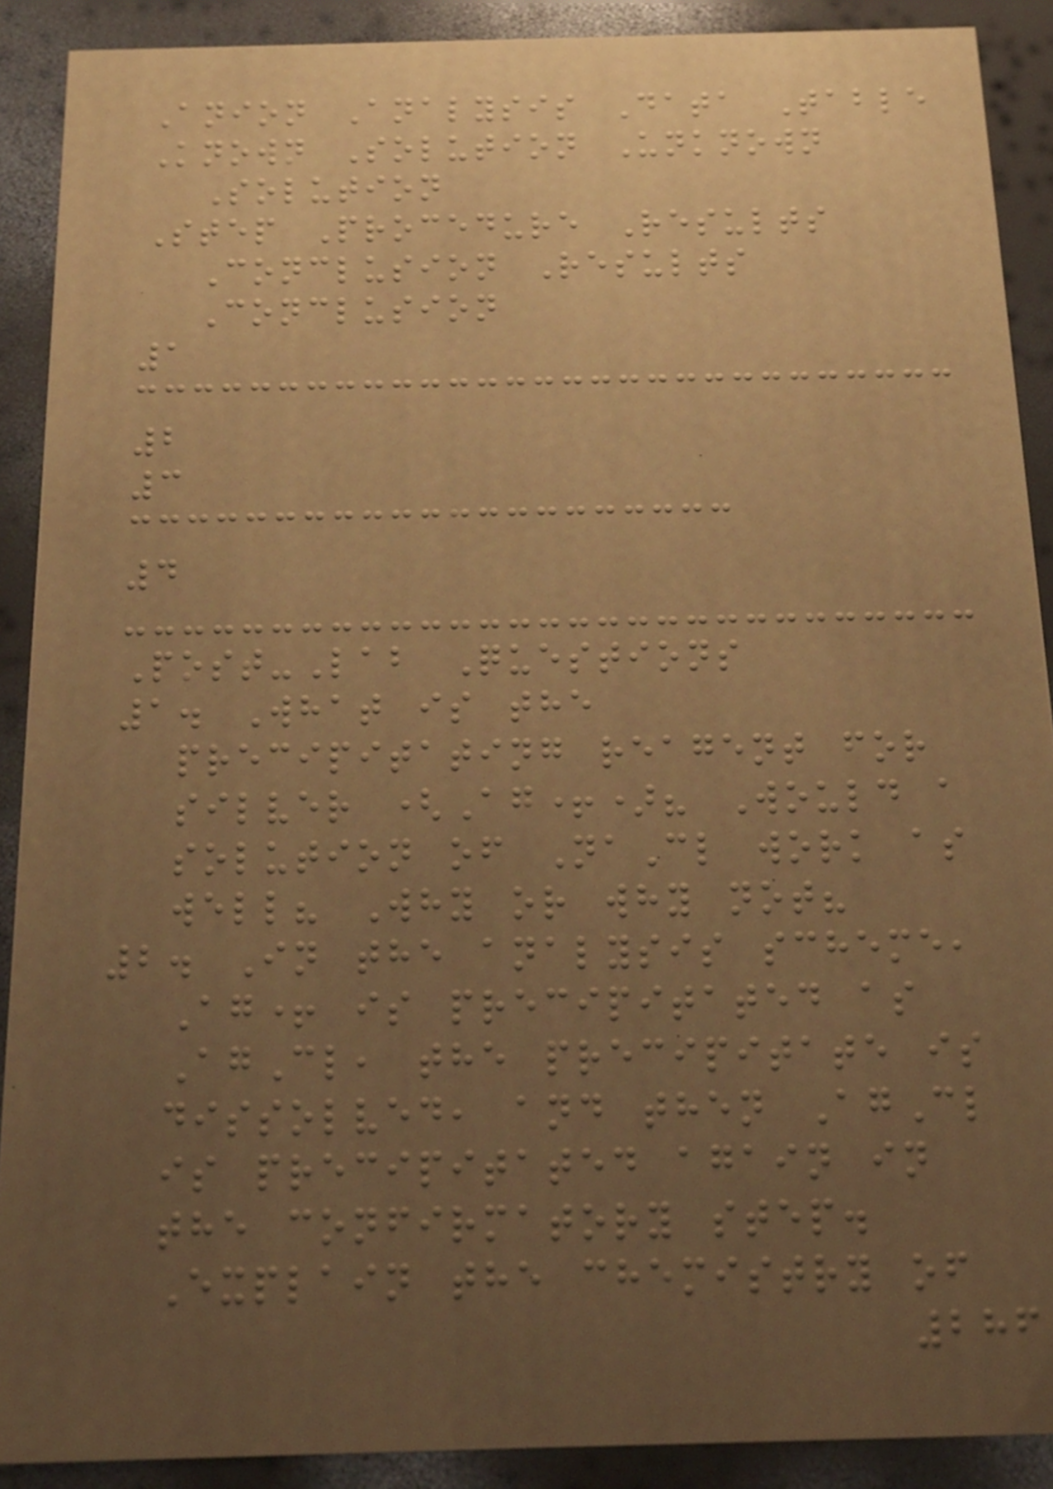Anion Analysis Data Table
Known Solution Unknown
Solution
Step Procedure Results
Conclusion Results
Conclusion
1
2
3
4
Post-Lab Questions
1. What is the
precipitating reagent for
silver (Ag+)? Would a
solution of NaCl work as
well? Why or why not?
2. In the analysis scheme,
Ag+ is precipitated as
AgCl, the precipitate is
dissolved, and then AgCl
is precipitated again in
the confirmatory step.
Explain the chemistry of
286
